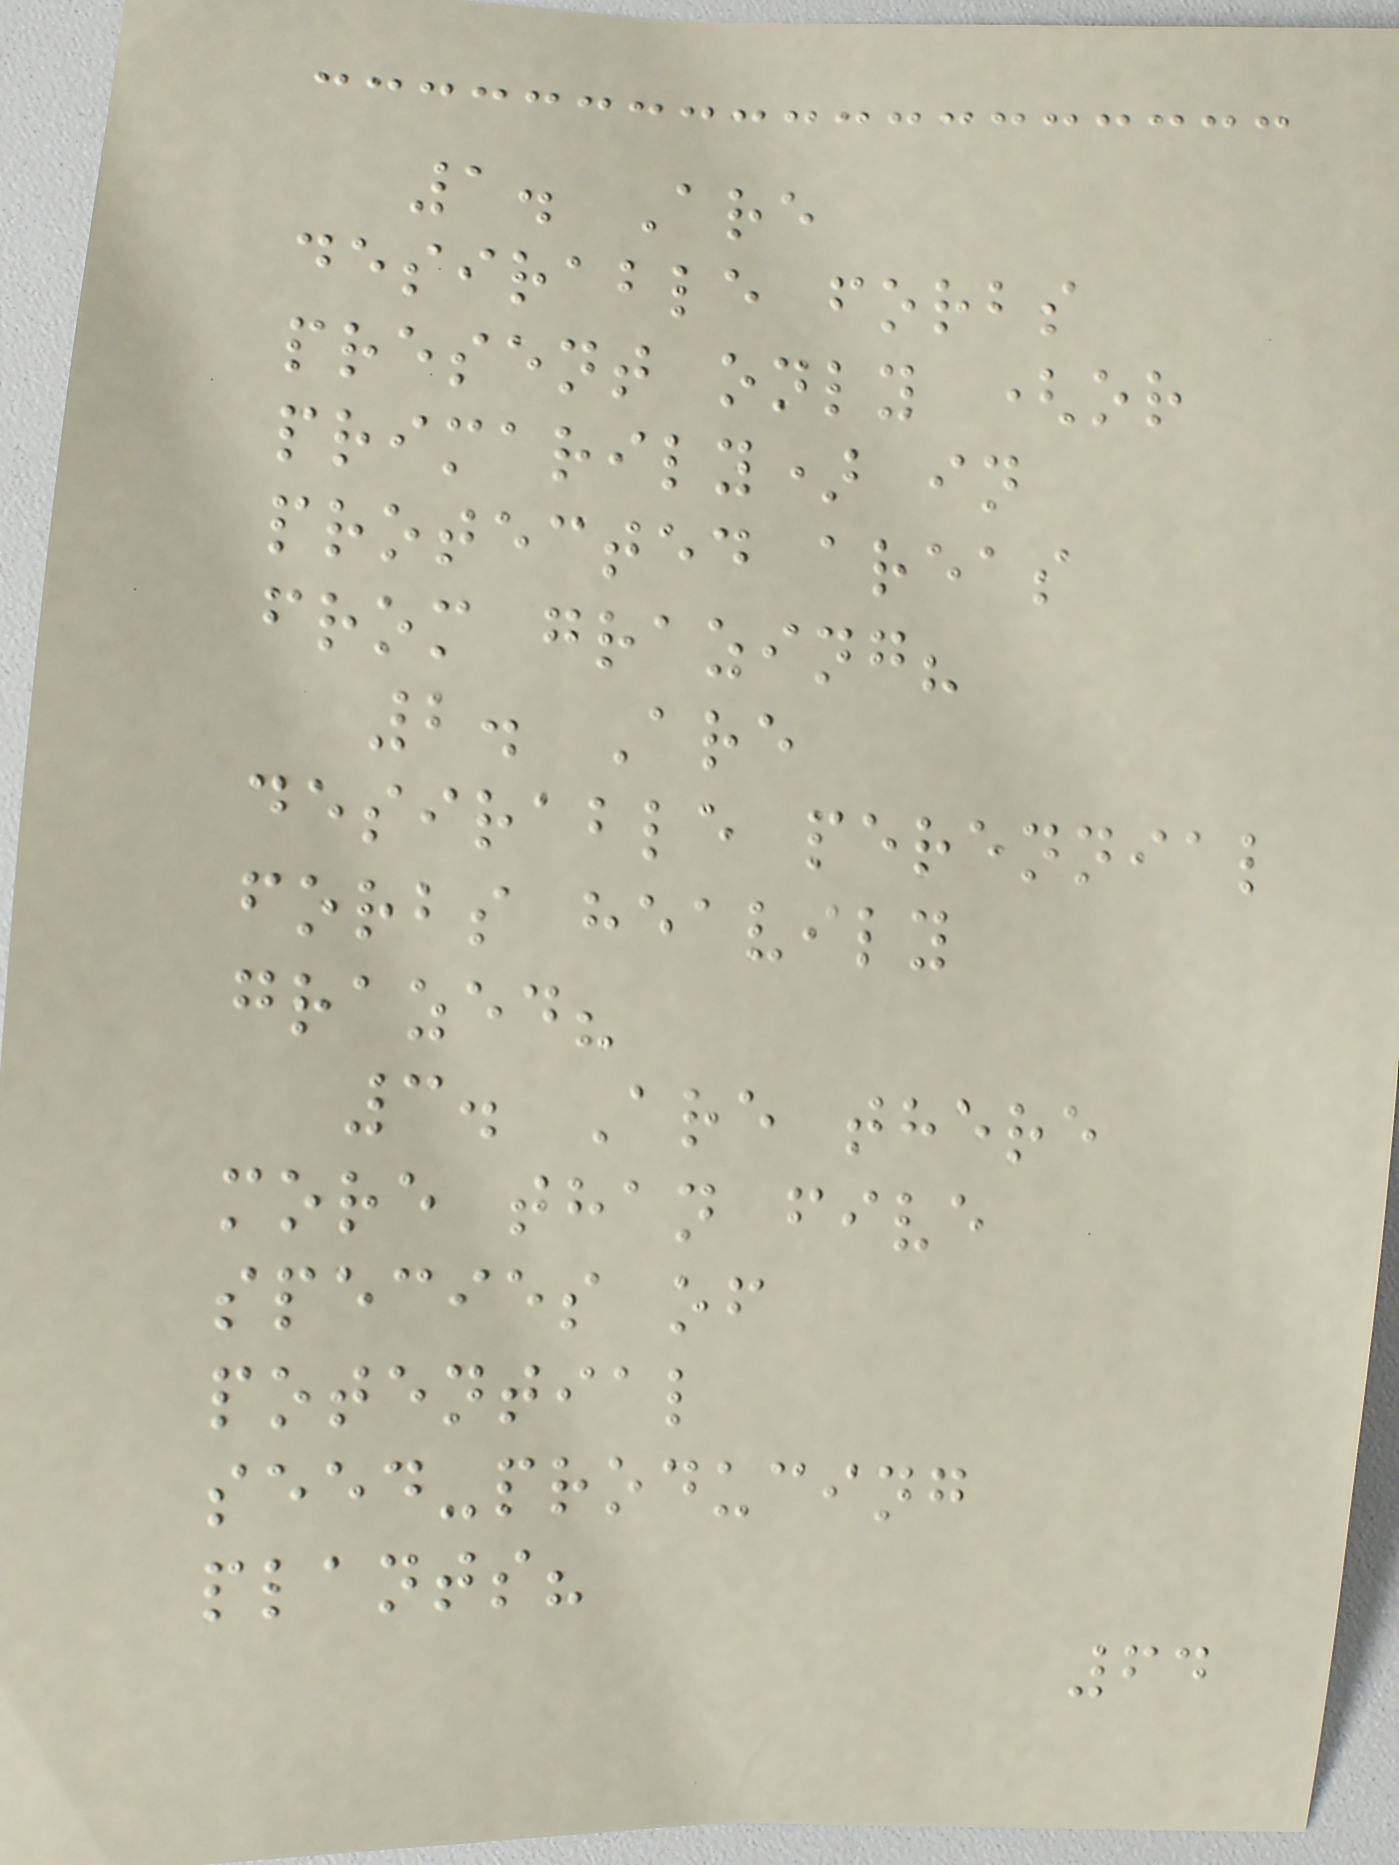1. Are
desirable forbs
present only (or
primarily) in
protected areas
from grazing?
2. Are
desirable perennial
forbs heavily
grazed?
3. Are there
more than five
species of
potential
seed-producing
plants?
64
